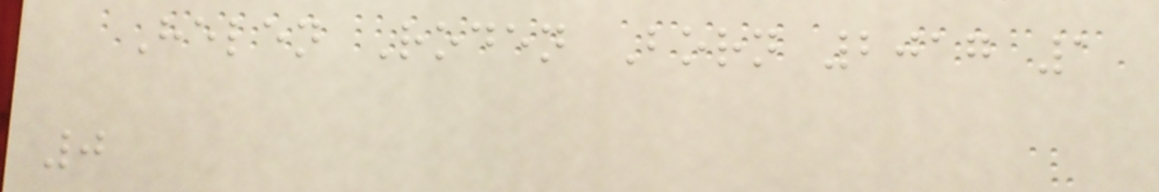Helen Roden Born 2017 1
0
